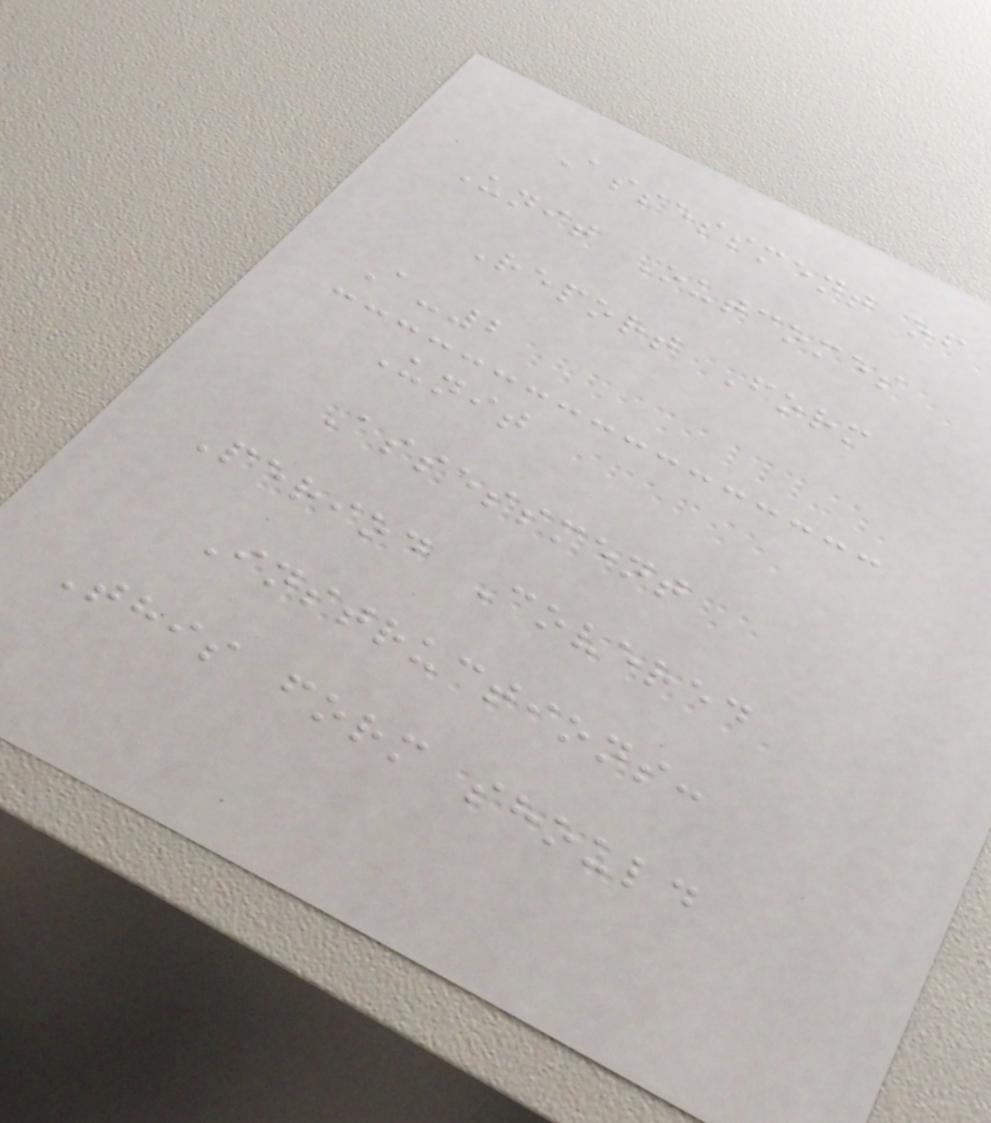Assessment of
Unit Outcomes
Report Form
A-2
Unit
Assessment
Period Covered
Instructions:
This form should
